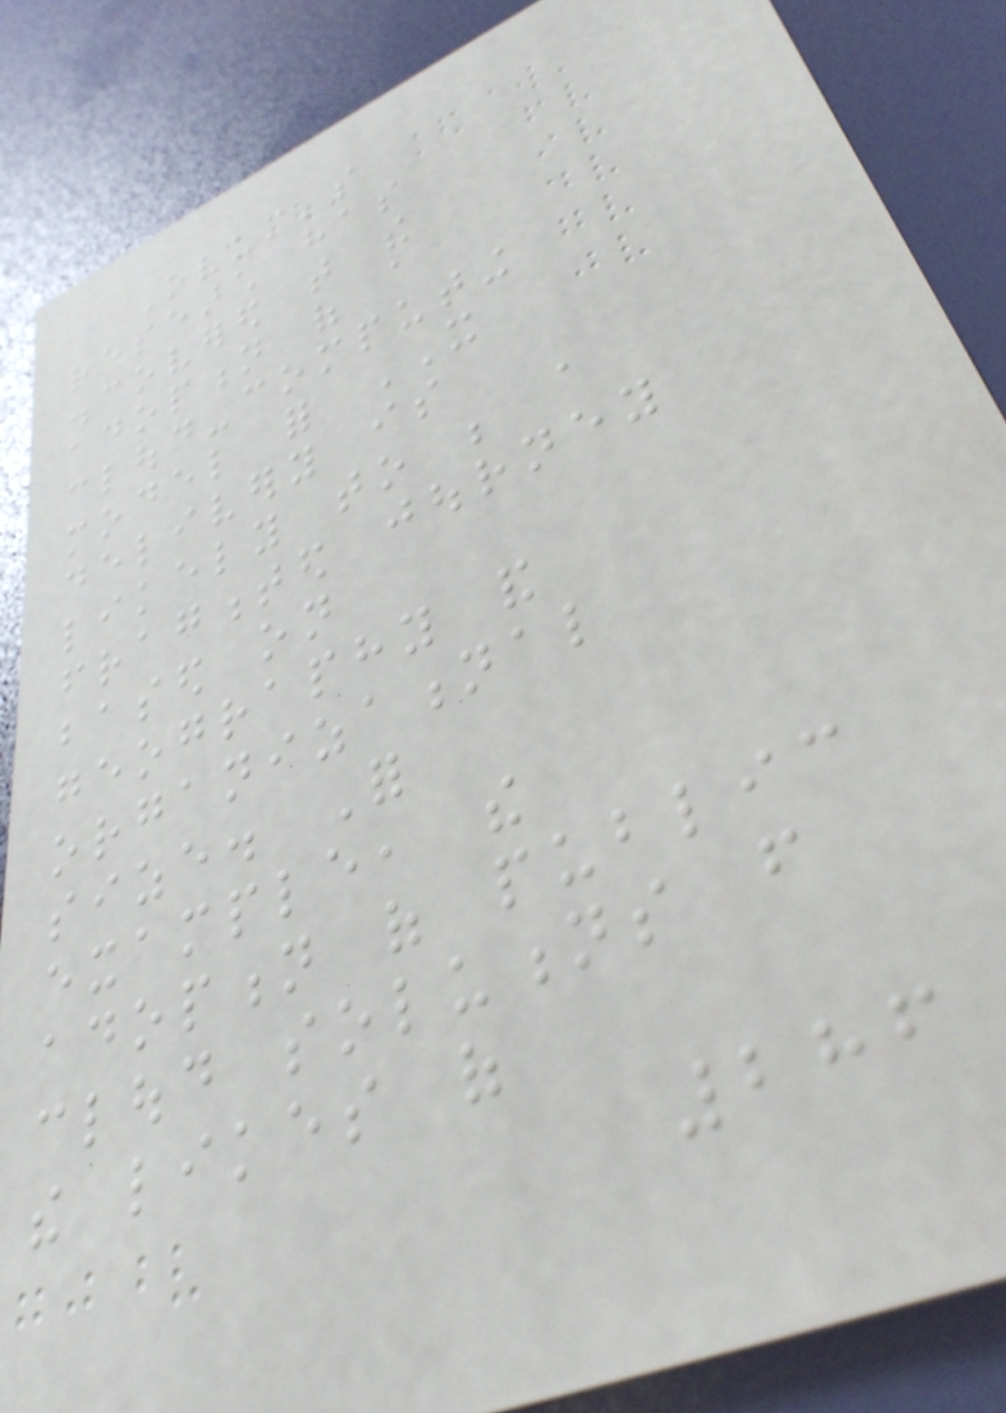Ovum's
research has
discovered that the
adoption of a
cloud-computing
model for IT
delivery is
likely to be a
fragmented journey
based on
geography and
organizational
size. For
example, the
adoption of public
cloud solutions from
the likes of
286
